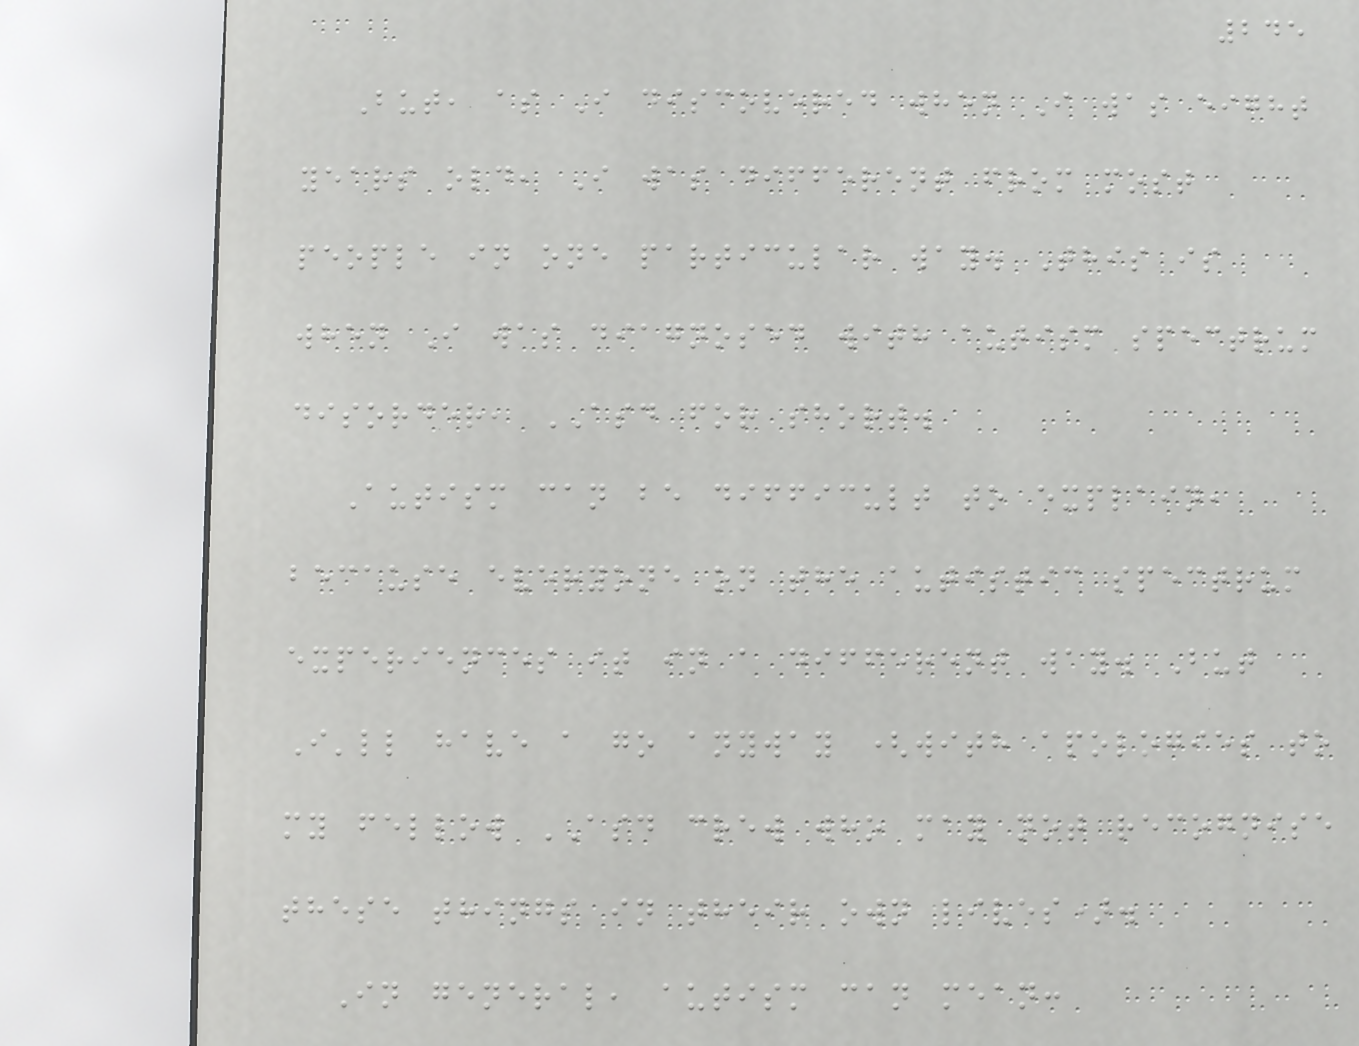245
But, as I discovered when I was eight
years old, I was different from most
people in one particular way. This is
when I was diagnosed with autism spectrum
disorder, ASD for short.
Autism can be difficult to explain,
because everyone on the autistic spectrum
experiences it in a different way. But
I'll have a go anyway (with apologies to
my fellow ASD crew who may not recognise
these things in their own lives).
In general, autism can mean:
